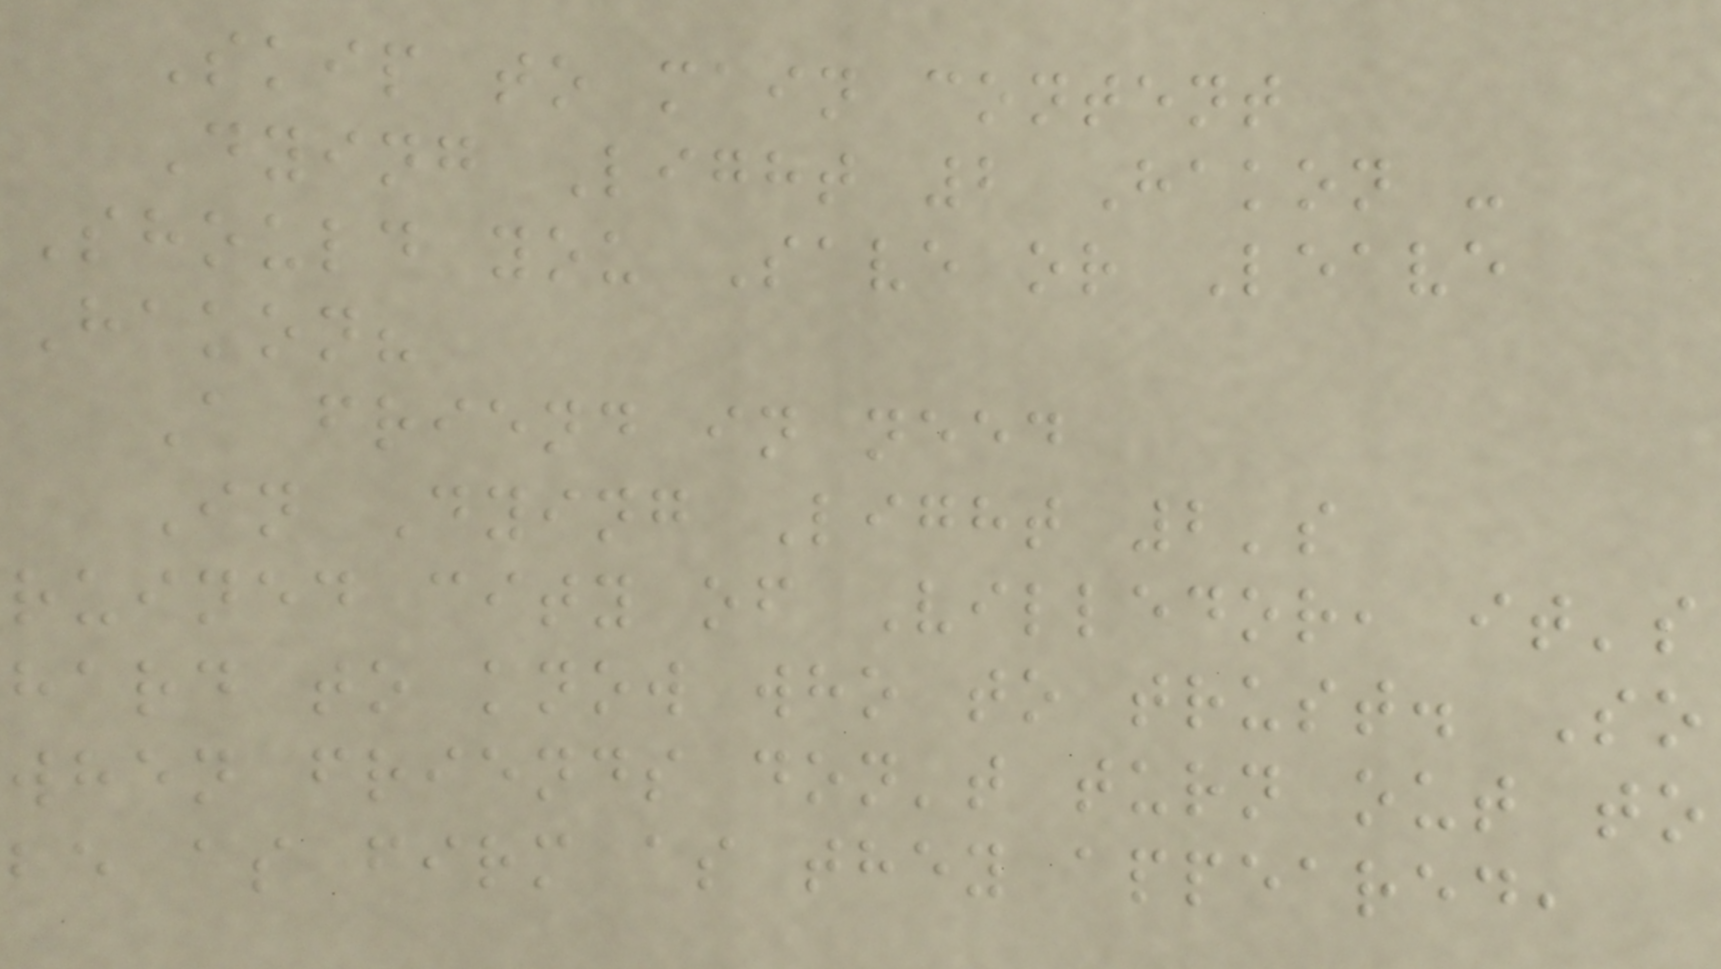Skip to main content
Dying Light 2 Hakon -
Should you Save or Leave
Hakon?
A friend in need
In Dying Light 2's
ruined city of Villedor, it's
hard to know who to trust. So
when friends don't turn out to
be as firm as they appeared,
